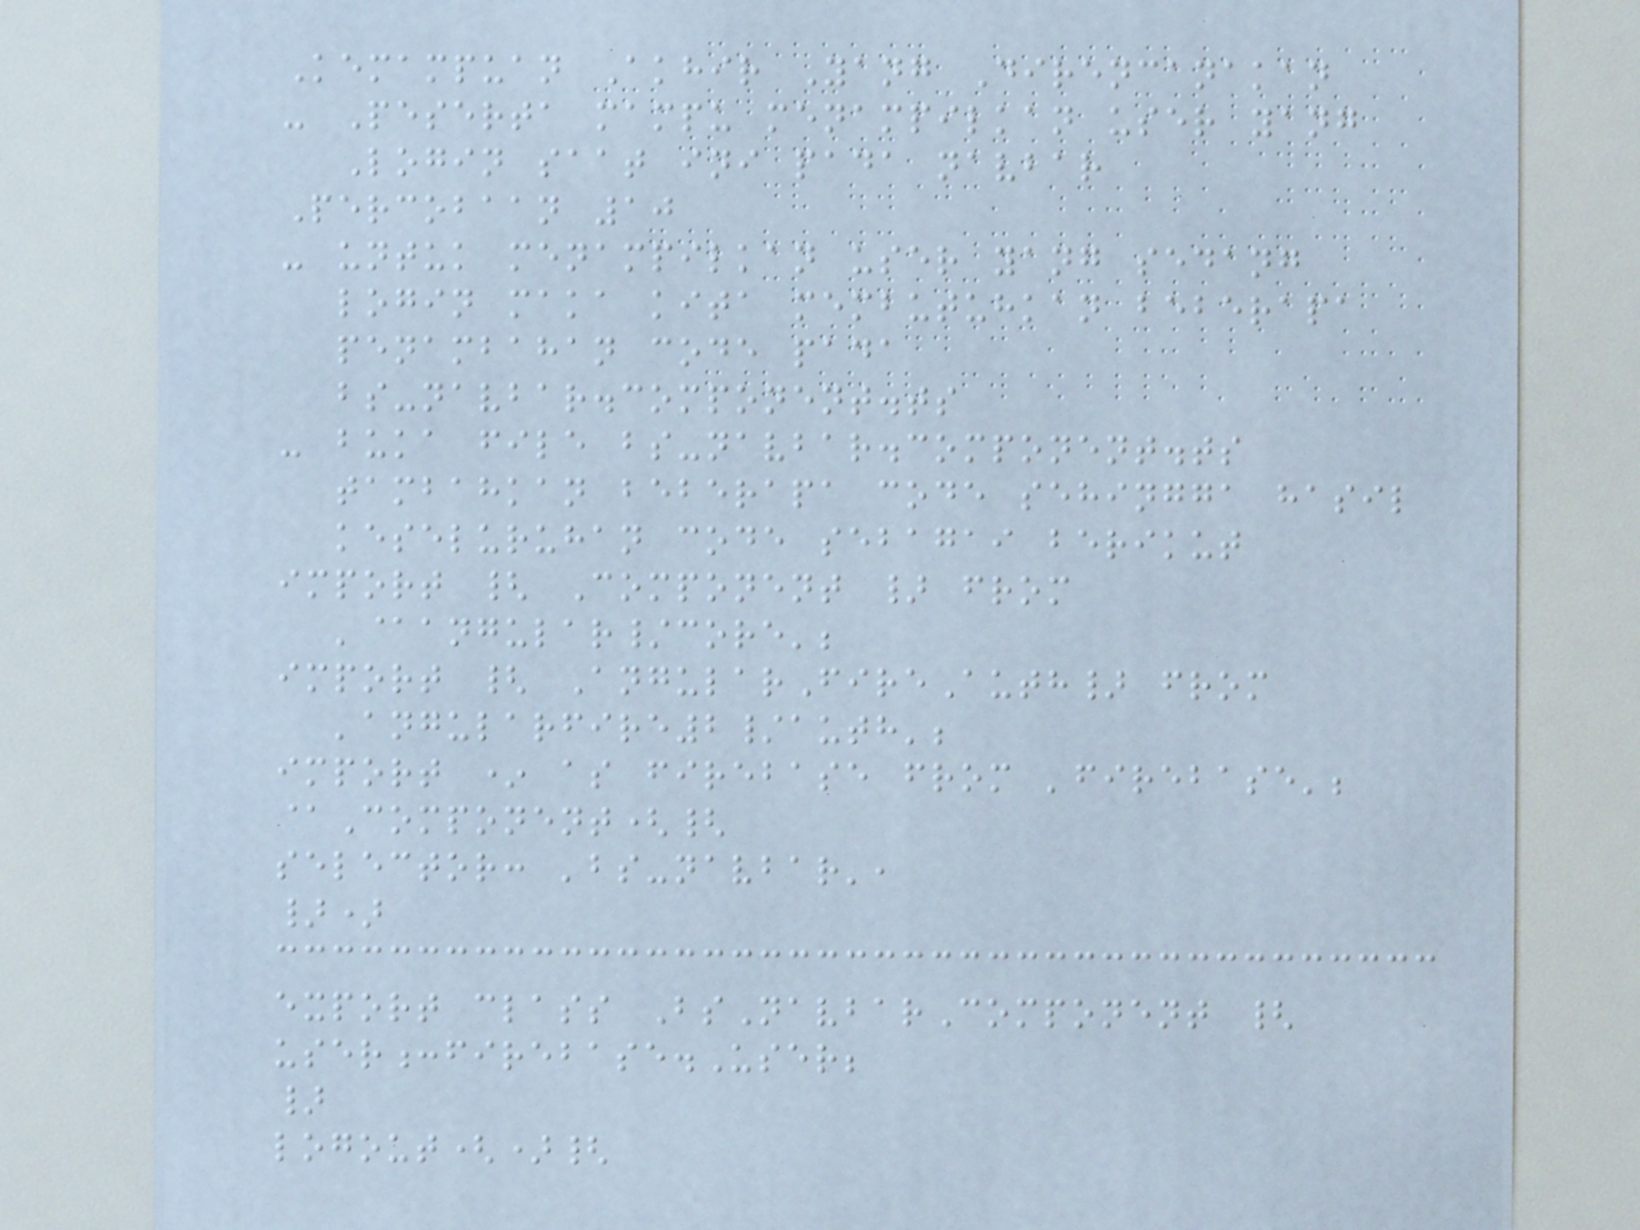Kemampuan Akhir Yang Direncanakan
- Peserta mampu menampilkan user yang
Login saat ini pada navbar
Percobaan 10
- untuk menampilkan user yang sedang
login maka kita membutuhkan beberapa
penambahan code pada
bs-navbar.component.ts
- buka file bs-navbar.component.ts
tambahkan beberapa code sehingga hasil
keseluruhan code sebagai berikut
import { Component } from
'@angular/core';
import { AngularFireAuth} from
'angularfire2/auth';
import * as firebase from 'firebase';
@Component({
selector: 'bs-navbar',
})
export class BsNavbarComponent {
user:firebase.User;
}
logout(){
